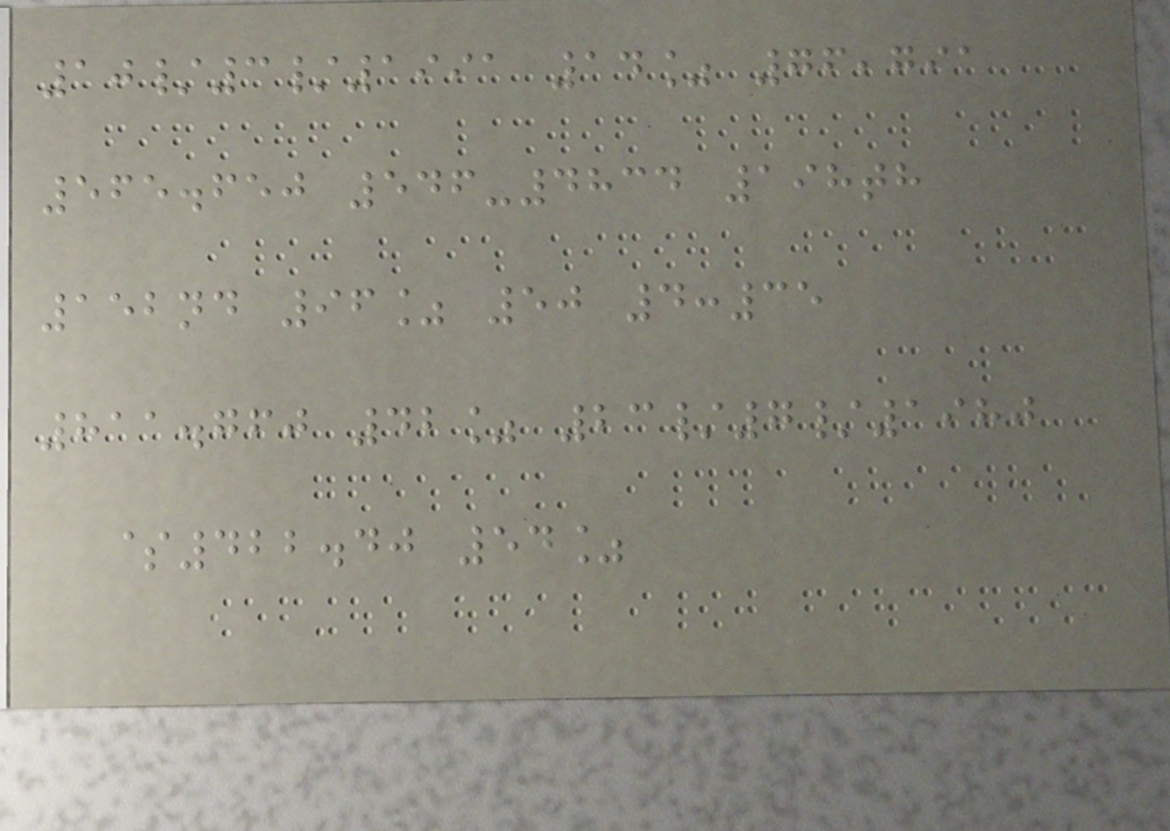10/3/1991 14% 76,791
565.650 546-4834 198th
152nd 96% 50 4:35
811.760 42% 23/7/1980
$422.40 54%
